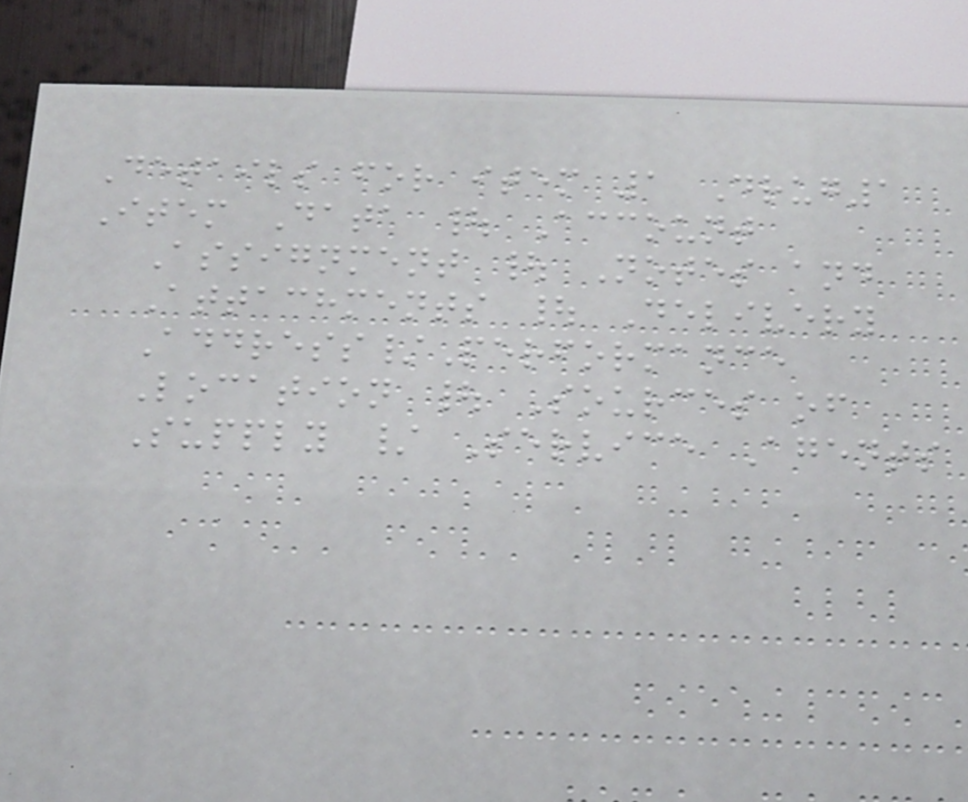Details for item 1 Drug1
Item Data | Account
Assignment | Notes and
Attachments | Delivery
Address/Performance
Location | Sources of
Supply / Service Agents
